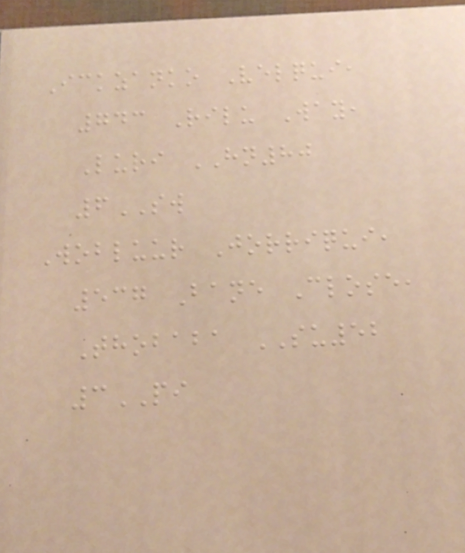Ickzanko Velqui,
743 Rilu Way,
Luri HN80
6SW
Wobluur Jorriqui,
537 Bane Close,
Thobaba SU52
3PI
